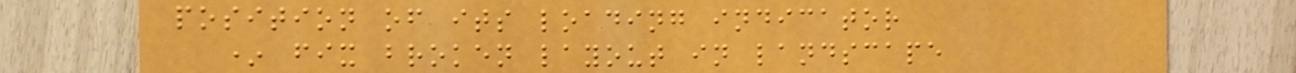position of its loading indicator
* fix broken layout in landscape
